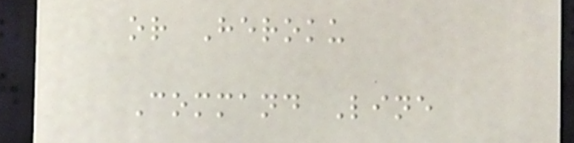or Heroku
Command Line
